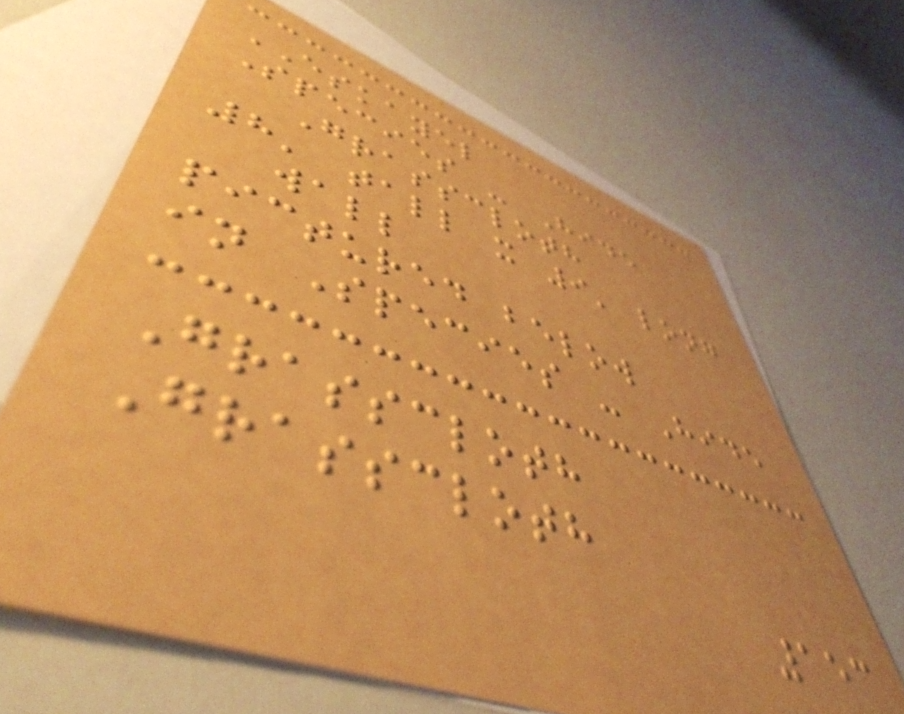ESKAYEL
Species - Hide
Grasscloth
8' tall x 9' long
wall
pictured below
in Species - Hide
Grasscloth
Grasscloth
153
